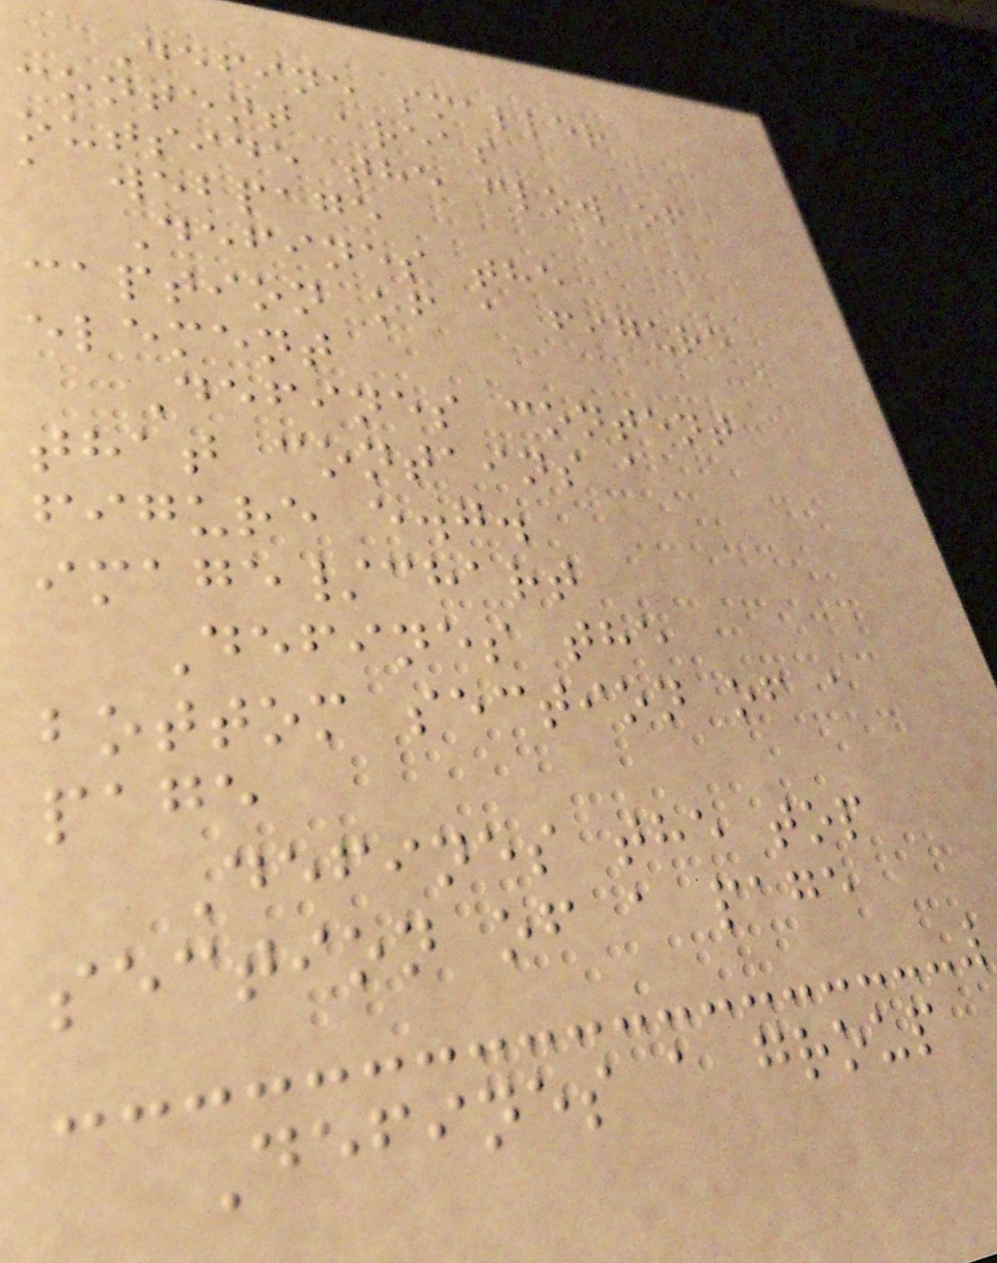Define smaller
content areas
outside the flow of
a webpage
Defines the
caption of a figure
element
Defines content
that contains a
figure e.g.
image/chart
Defines the
bottom section of a
page
Defines the top
section of a page
Defines a group
